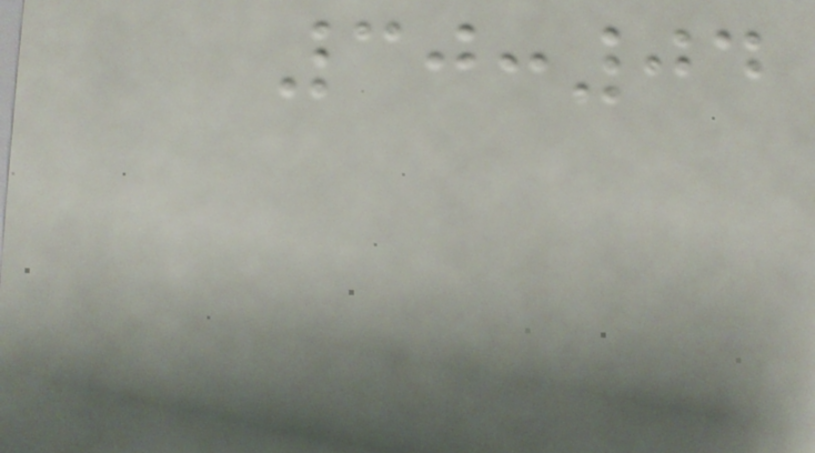30:04
